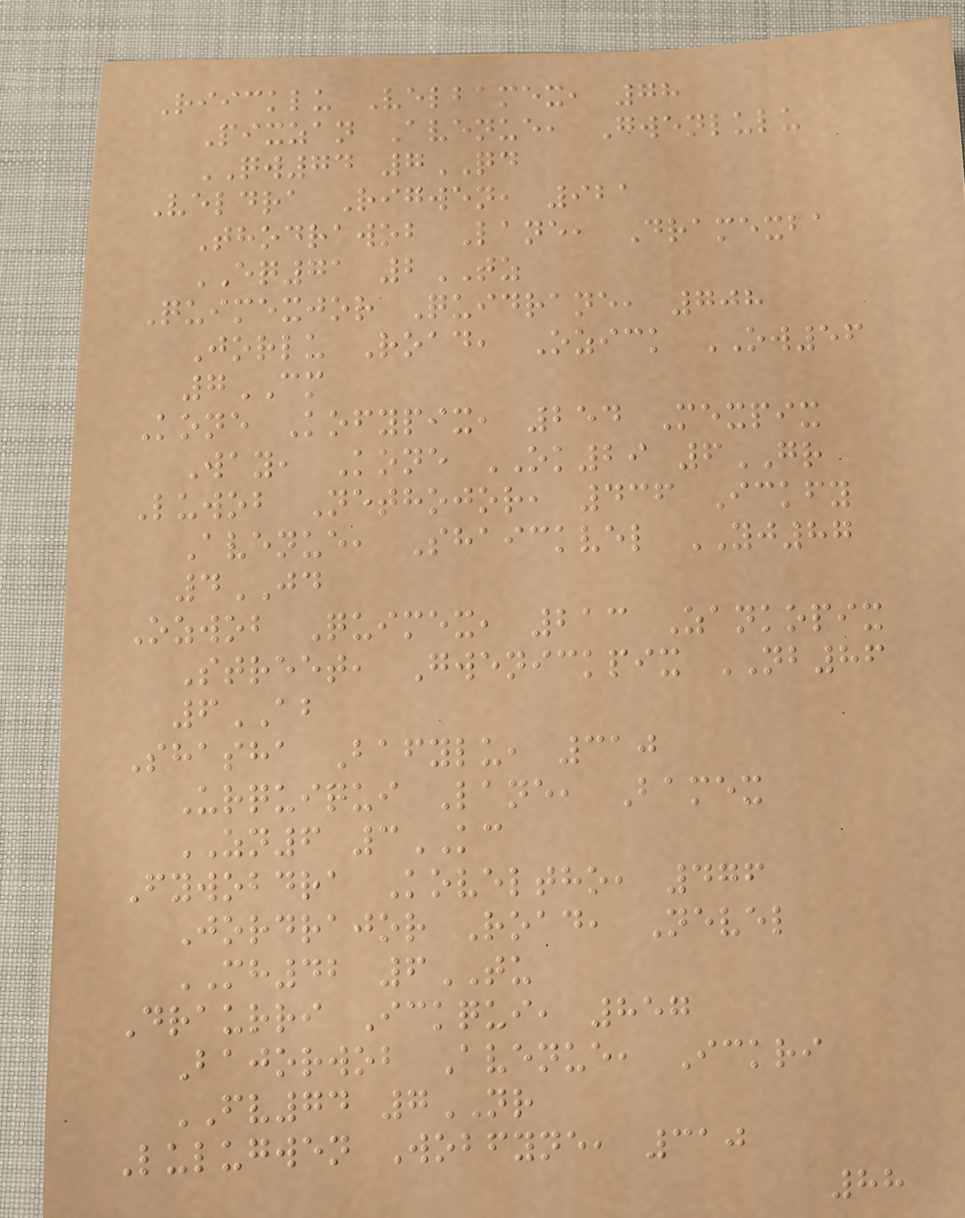Riicklu Velbamex, 78
Pixzan Avenue, Gwenlulu
QW74 7QD
Veldra Rigwen, 921
Thodrawob Lane, Dramexba
EQ71 2TZ
Quimexjor Quidrane, 708
Jorlu Road, Ozick OW56
7CM
Kone Kofypix, 254 Mexpix
Way, Kone OK29 6GR
Luwob Nethojor, 436 Ickfy
Avenue, Shaickvel YJ87
4JD
Ozwob Quimex, 213 Zankopix
Street, Gwenickpix NB86
6AB
Shasha Bafylu, 310
Urquiqui Lane, Bamex
ZN6 3KC
Fywobdra Koveltho, 476
Jordrajor Road, Nevel
MH42 6TU
Draurri Ickqui, 857
Bajorwob Avenue, Ickri
FV74 7NR
Lulugwen Wobfyne, 310
88
